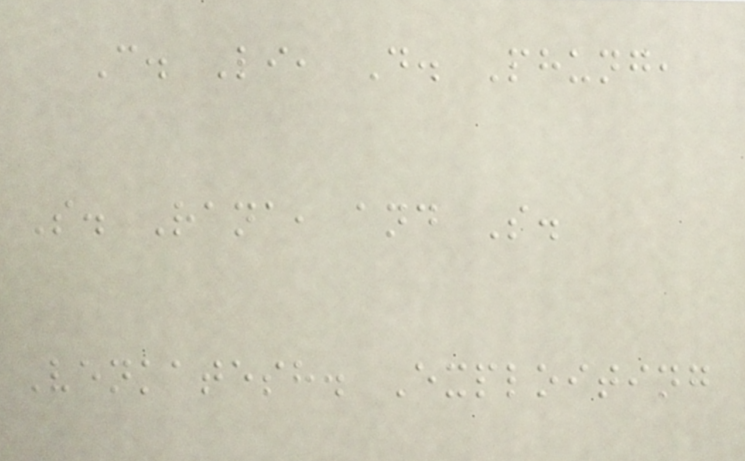C. Li, D. Phung,
S. Rana, and S.
Venkatesh. Exploiting
